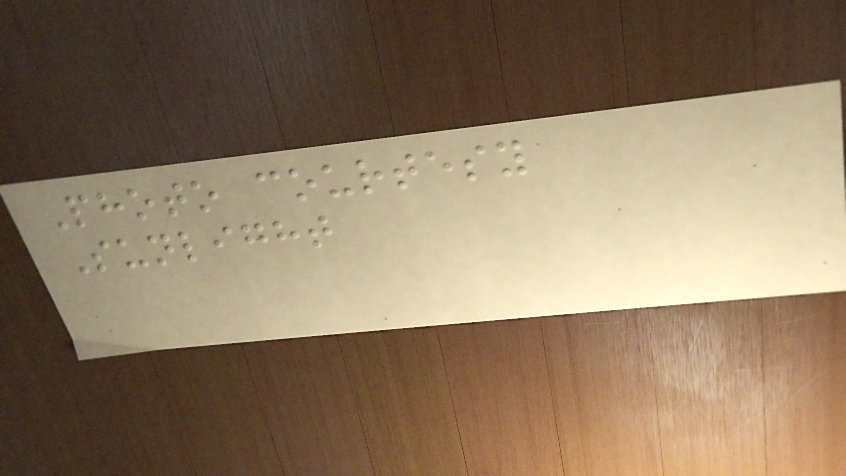Photo courtesy
Sunlight
